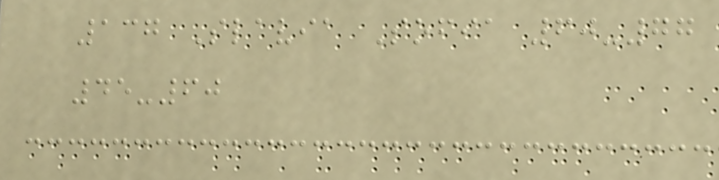137 Slavia Sofia 60-77
45-60
